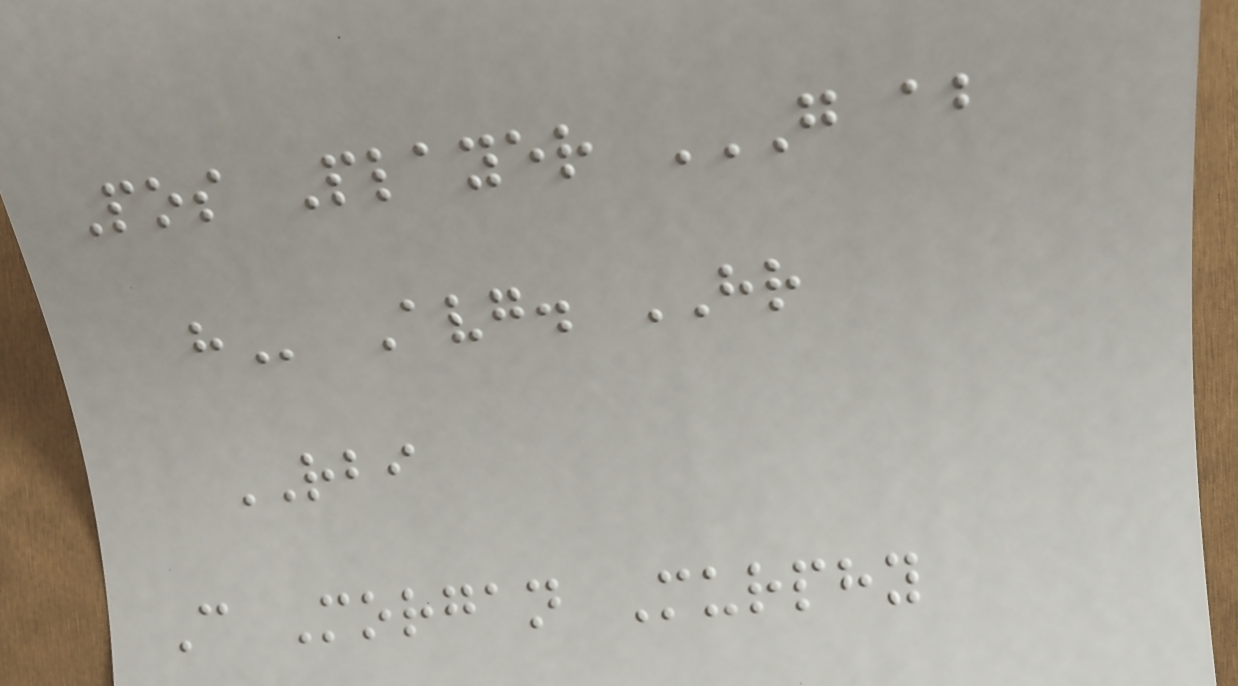Pos Player G AB
H Avg. HR
RBI
C Morgan Murphy
